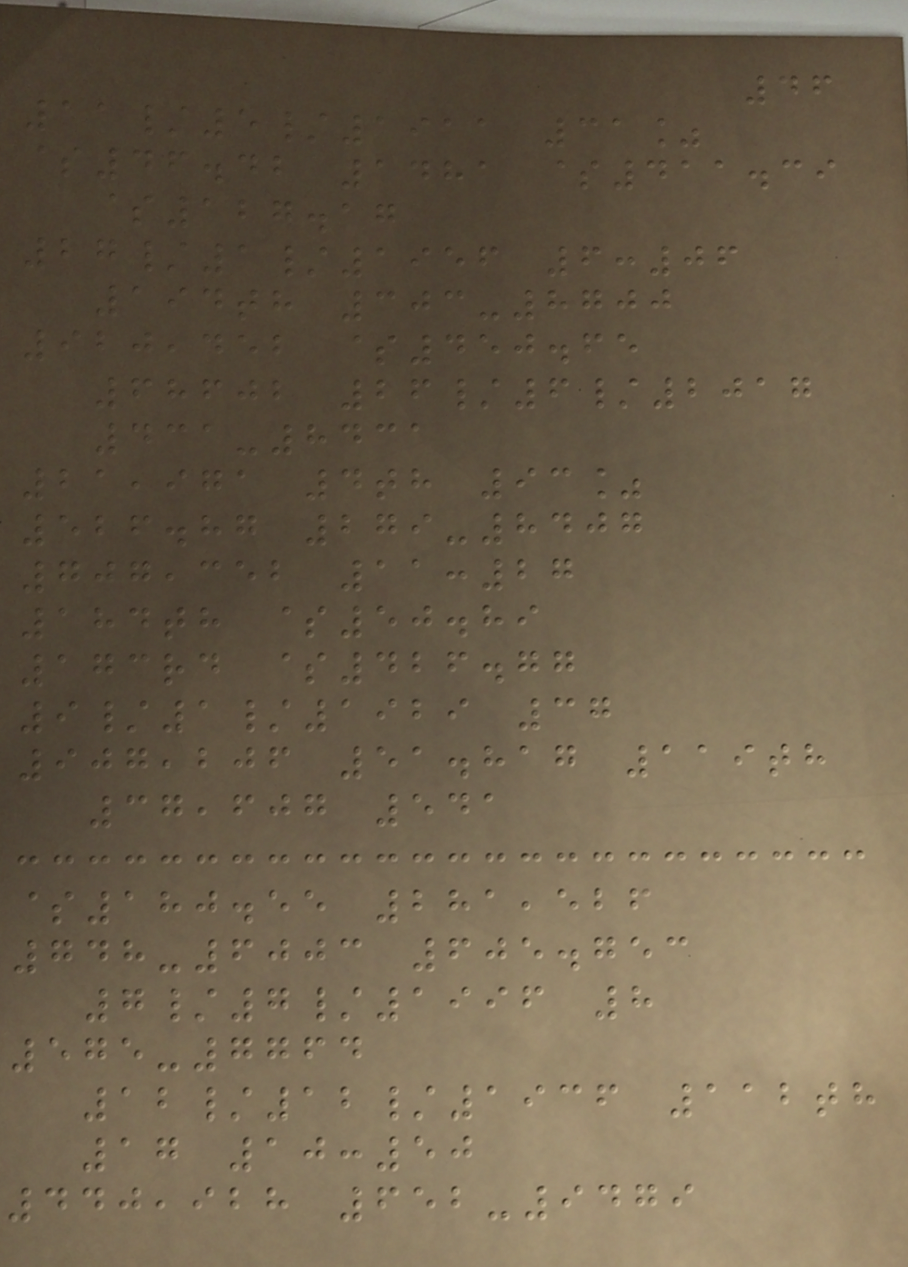46
11/5/1911 31%
$46.42 1481 $411.39
$127.17
27/1/1956 6:06
194th 303-8700
920,452 $450.65
68602 26/6/2017
431-8431
21,971 4th 93%
526.87 279-8407
707,352 11:27
184th $50.89
173rd $426.77
9/1/1929 37
907,206 51.817 119th
37,607 541
$180.55 281,526
748-6003 605.753
7/7/1996 8
575-7764
12/12/1936 112th
17 10:50
440,928 652-9479
